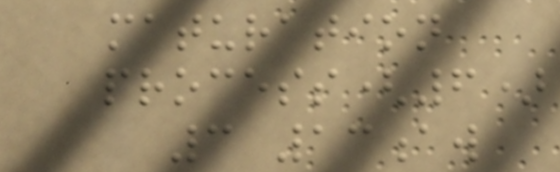maturation
process(6)
3 13aw
